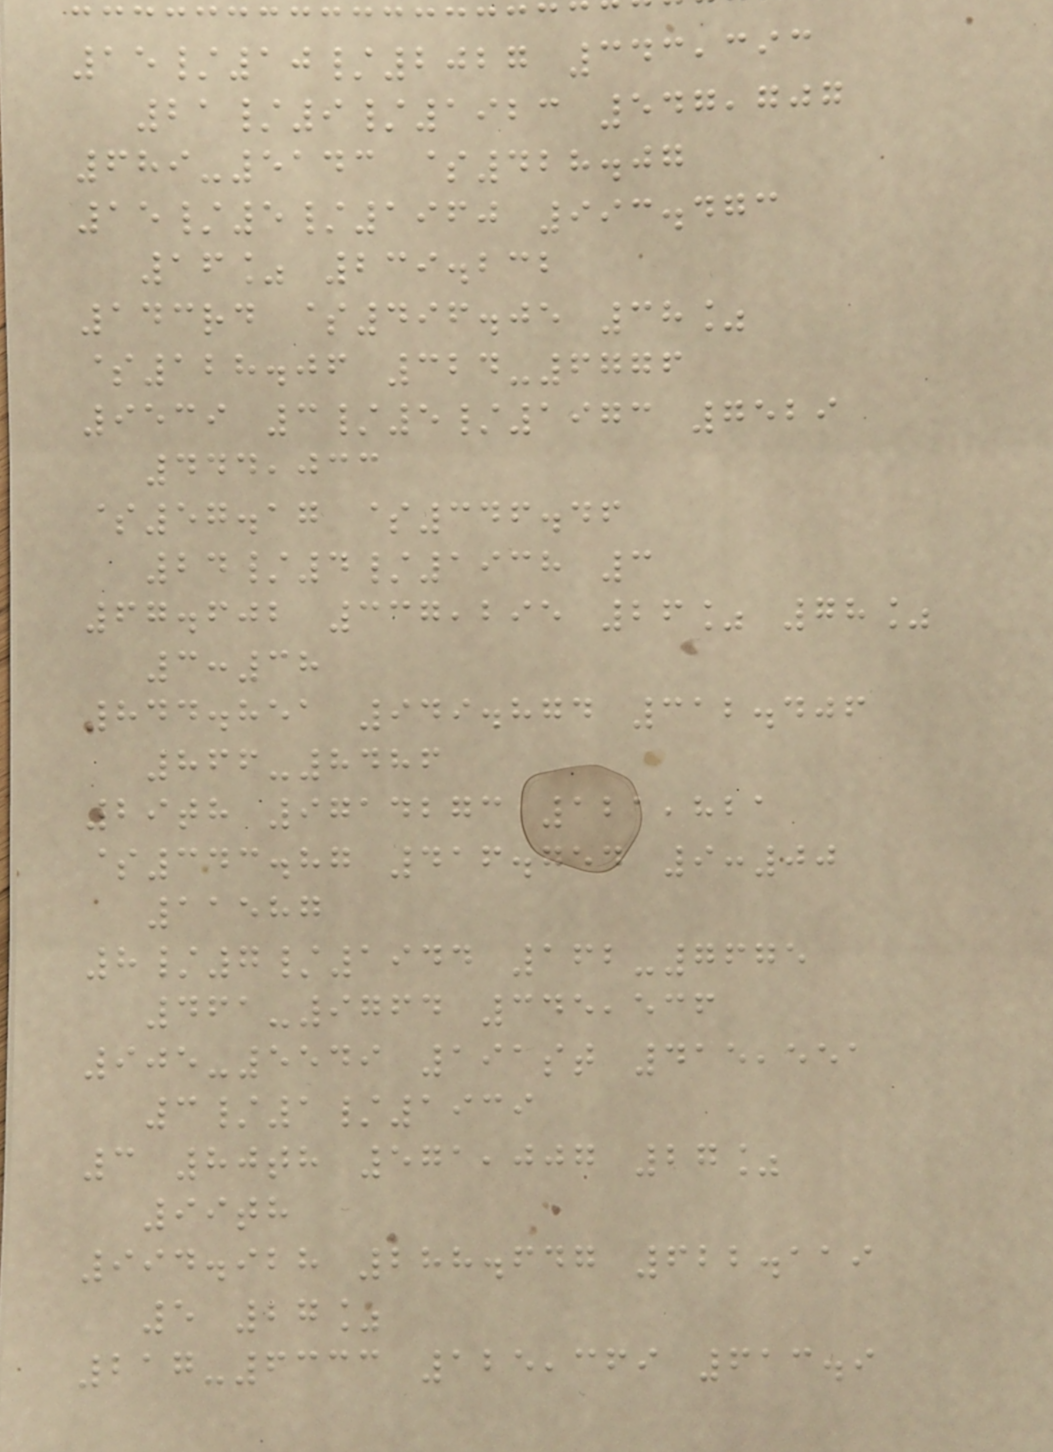15/10/2027 343,393
21/9/1923 547,707
689-5143 $428.07
15/5/1960 993.473
16% 239.232
143rd $496.05 38%
$128.06 324-6776
9539 3/5/1973 7529
444,033
$57.17 $346.46
24/4/1938 3
67.602 337,295 26% 78%
3:38
844.851 949.874 312.406
866-8486
29th 9714273 121,821
$343.87 416.754 9:00
11587
8/7/1944 162-7675
461-9764 345,536
905-5549 191st 415,551
3/1/1939
3 80th 571,007 27%
99th
994.928 288.647 622.119
5 27%
217-6333 125,369 613.9
